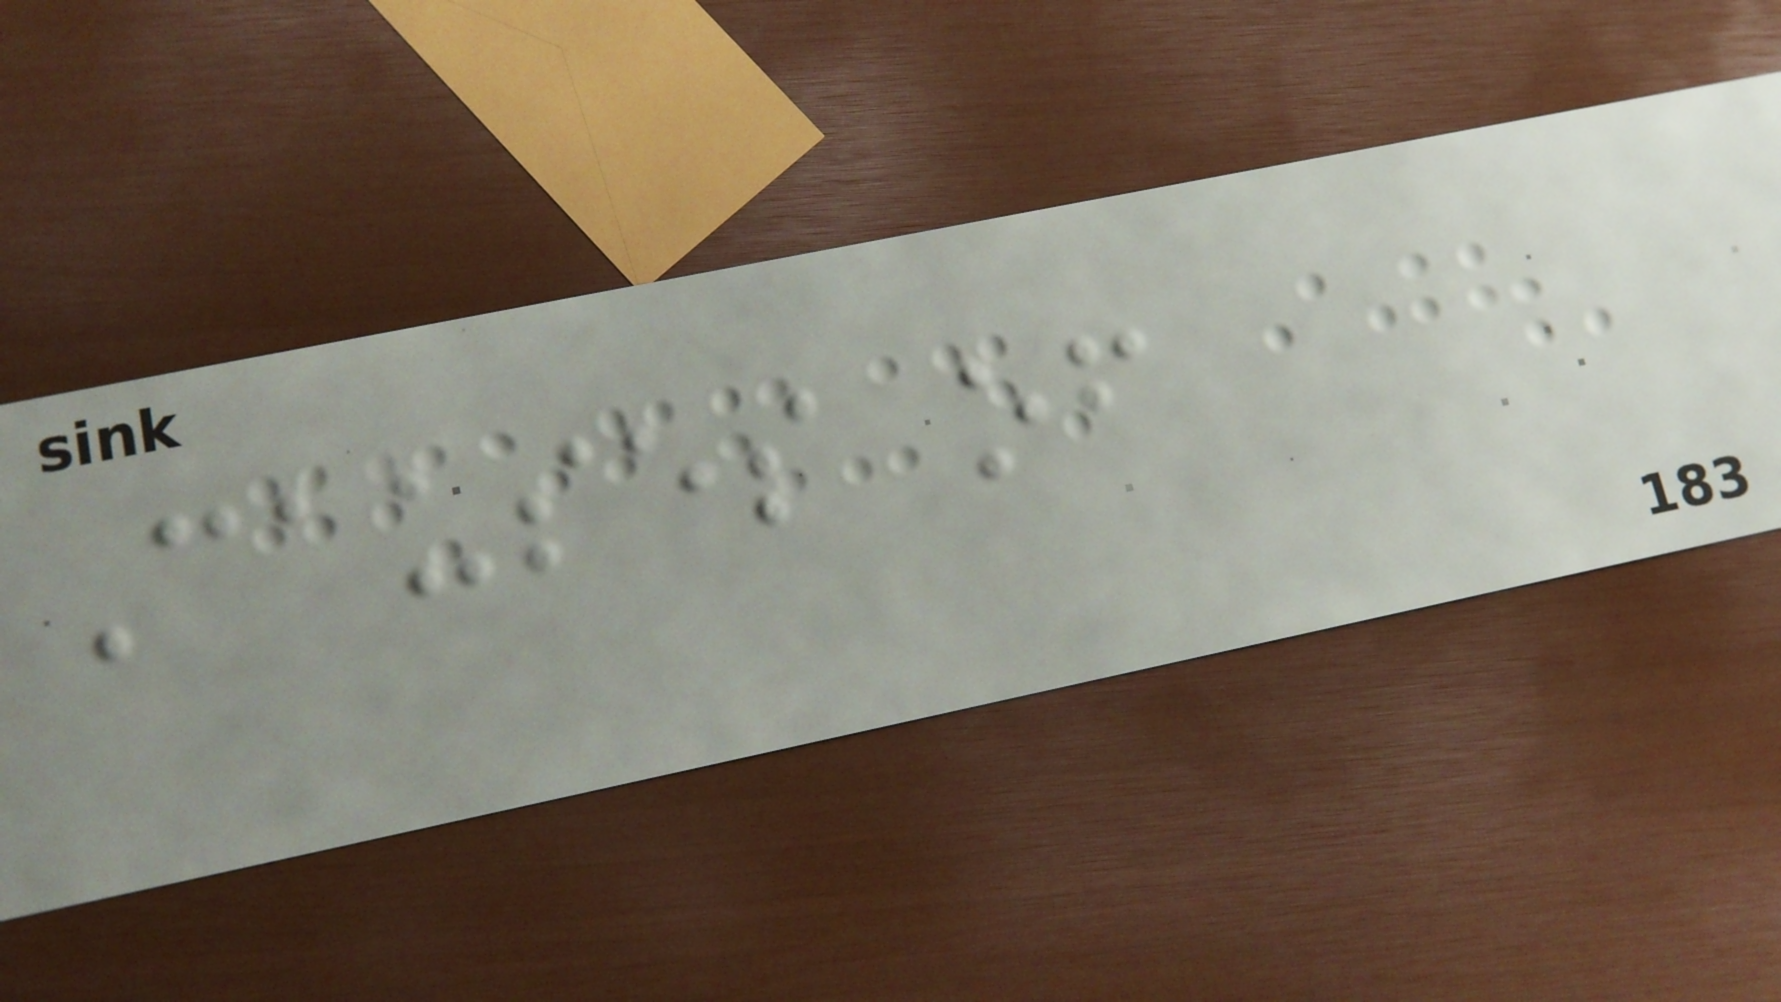Causes of
